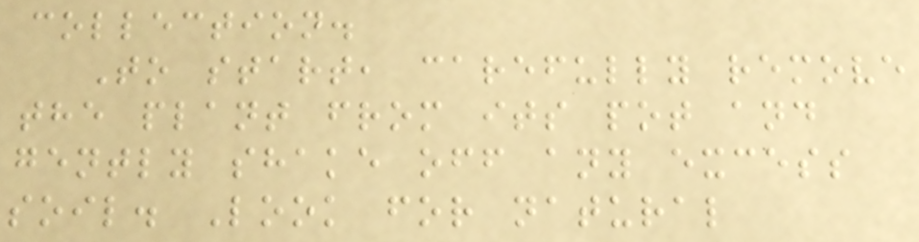collection.
To start, carefully remove
the plant from its pot and
gently shake off any excess
soil. Look for natural
